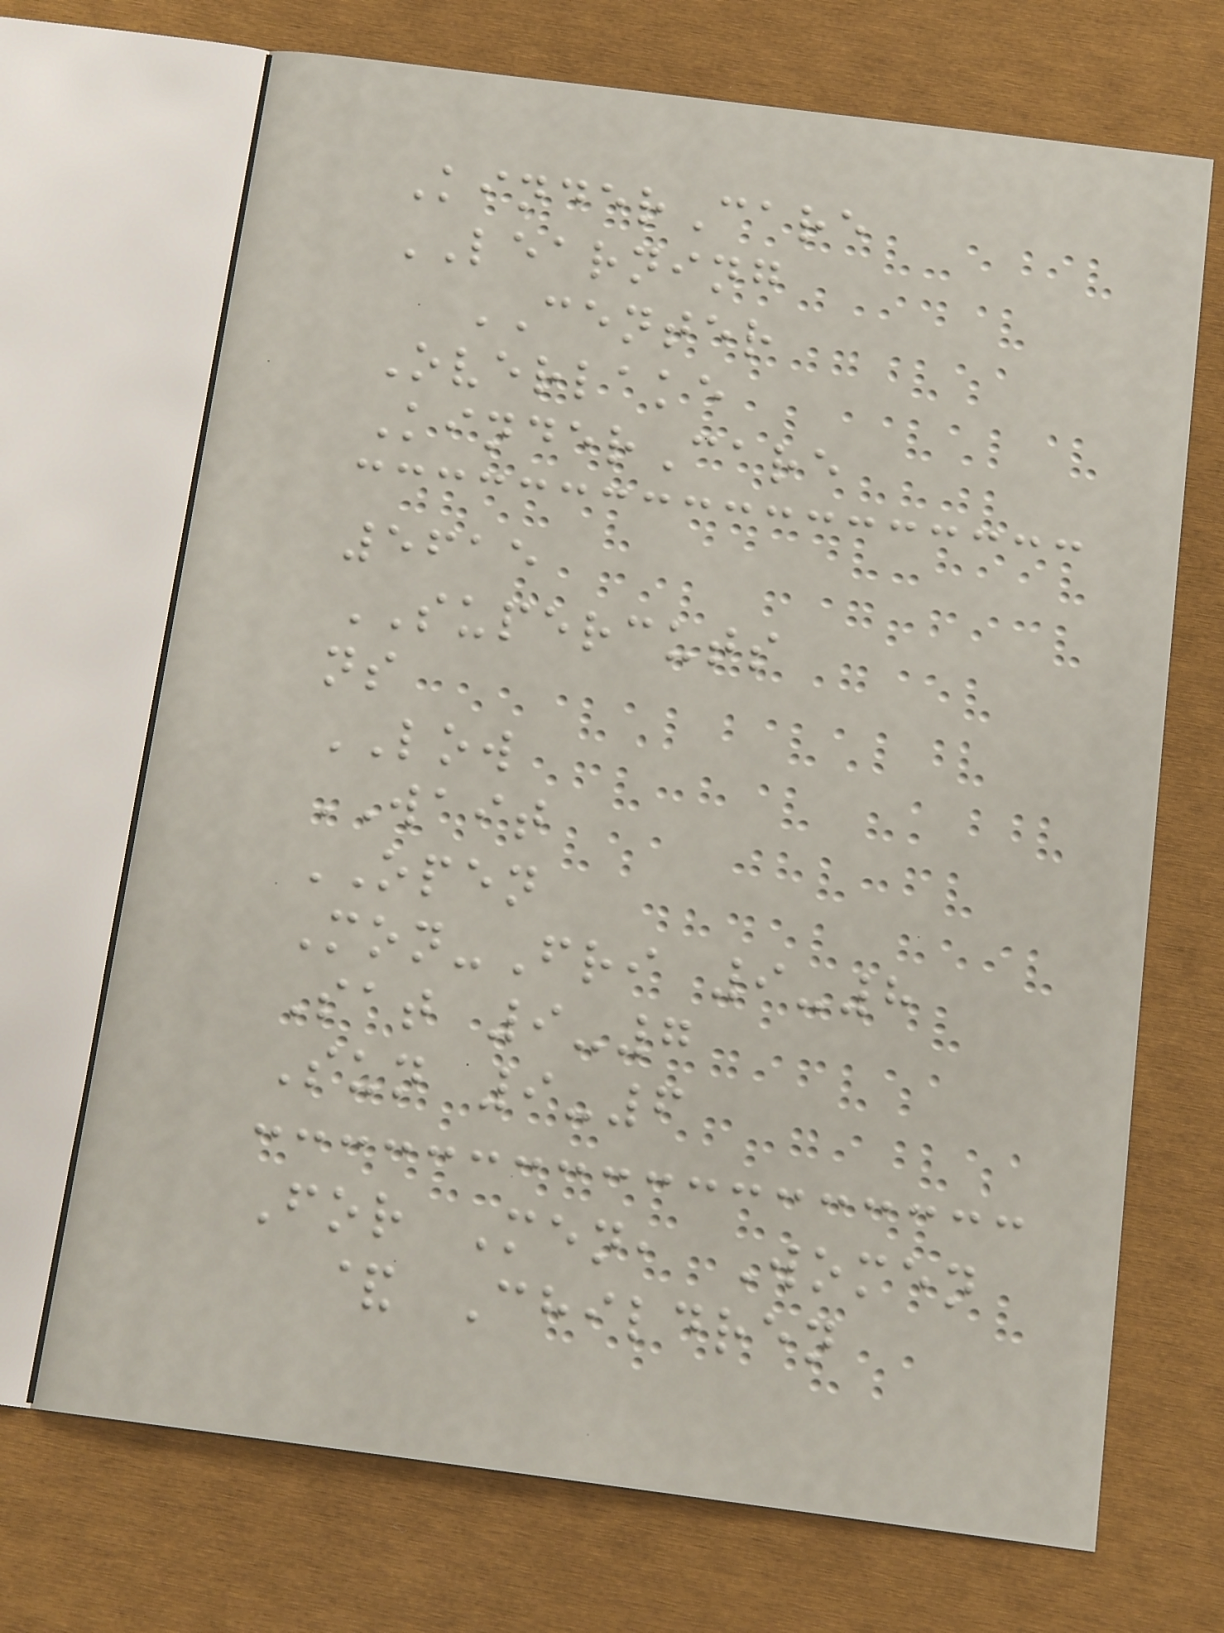KinderCare
LEARNING
CENTER
Overlake
KinderCare
5615
SUPERCUTS
ns
LOW
WAIT
OPEN
Mon-Fri 9-8
Sat 9-7
Sun 9-6
For Men, Women
& Children
